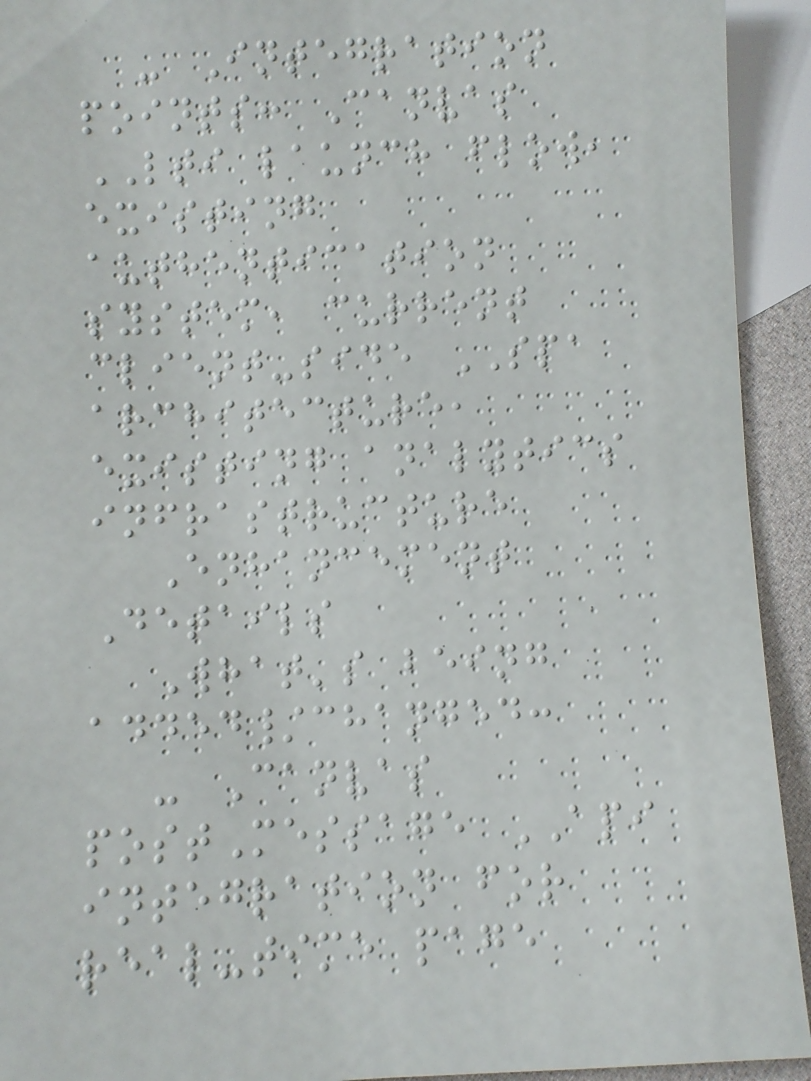- Integration
points: Canvas
LTI launch flow,
existing
authentication
system, current
client-side SPA
architecture,
existing analytics
infrastructure
Enhancement
Details
What's being
added/changed:
- Canvas
postMessage API
integration for
real-time page
